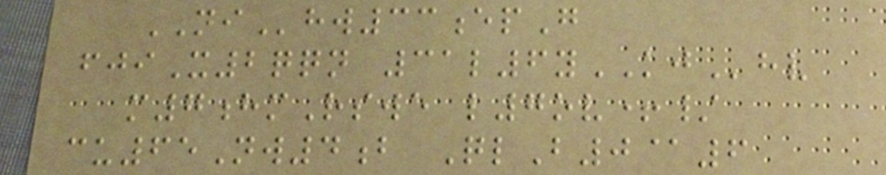NIhw33epG
fjiX2qqn 31l6yKJhv
m7hmRswe l7ov+/
cu65Nw4b QlB0@6
